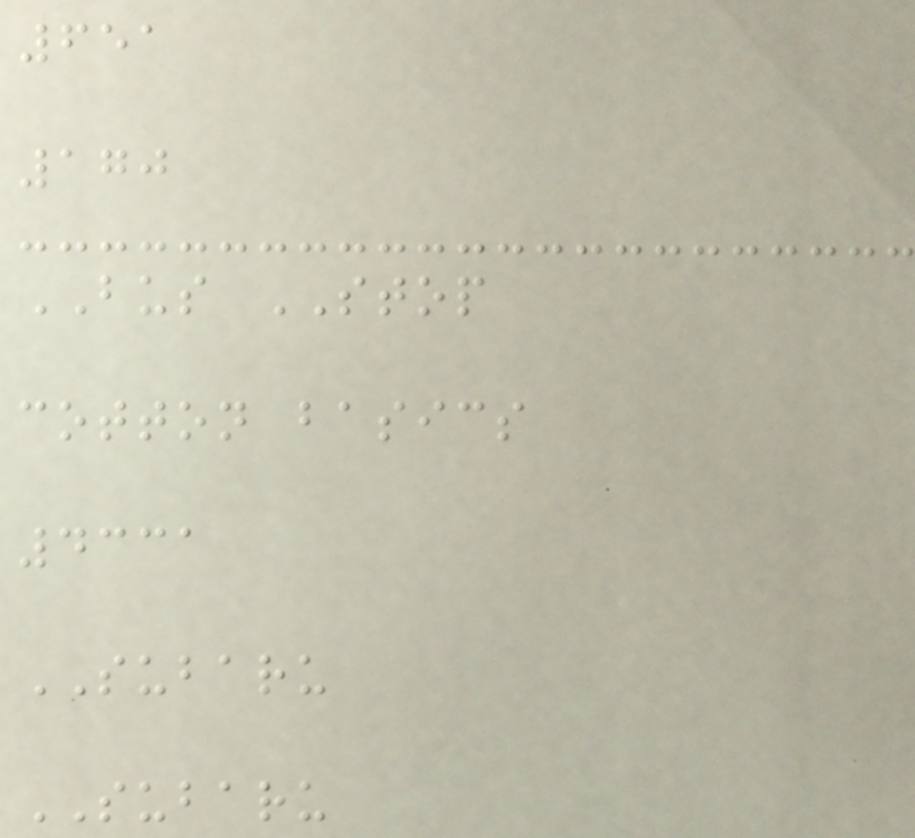651
170
BUS STOP
cotton basics
4331
SUBARU
SUBARU
